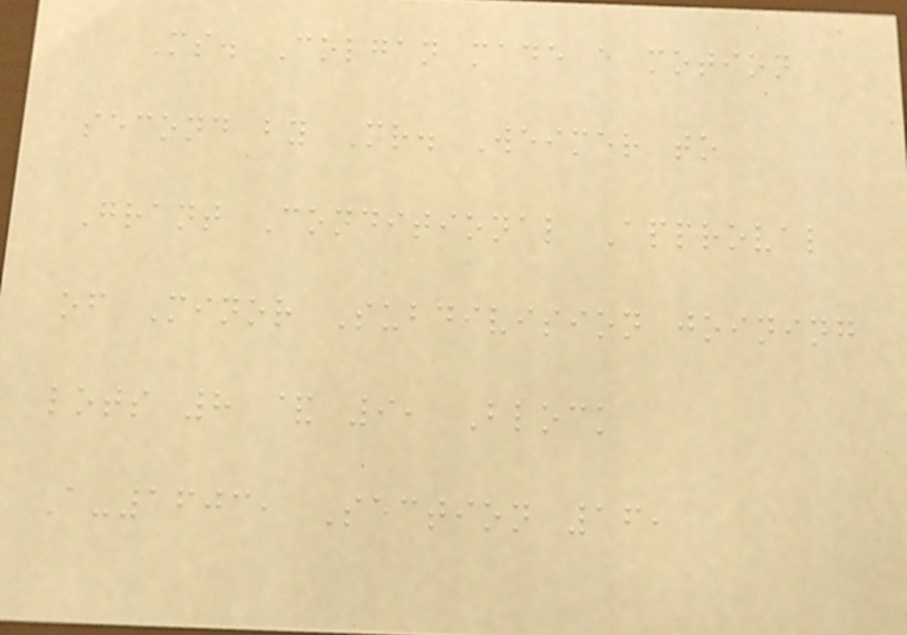Ms. Colgan made a motion
second by Mr. Weimer to
Grant Conditional Approval
of Minor Subdivision joining
lots 8 & 9, Block
A-1603, Section 16,
